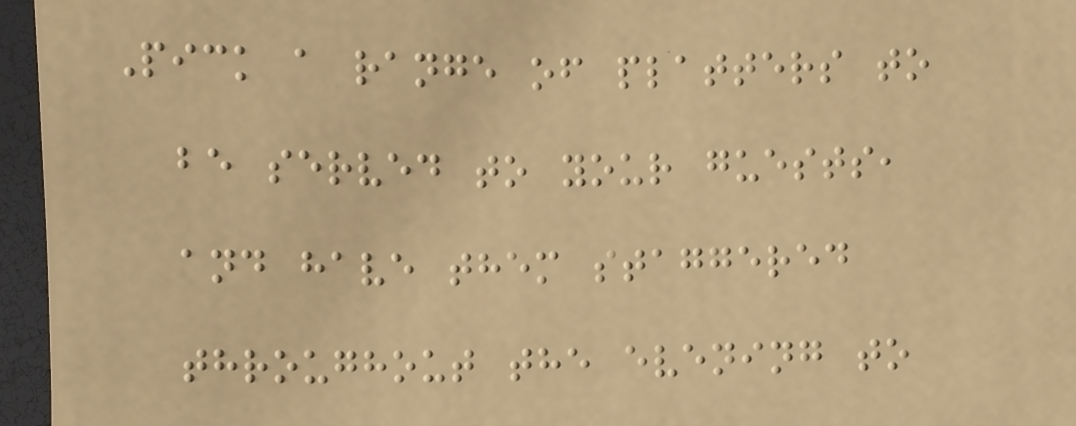Pick a range of platters to
be served to your guests,
and have them staggered
throughout the evening to
